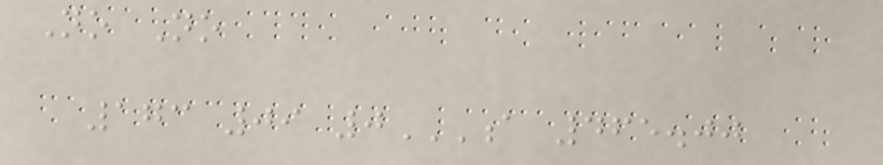No No
173 09 0A 465.00
